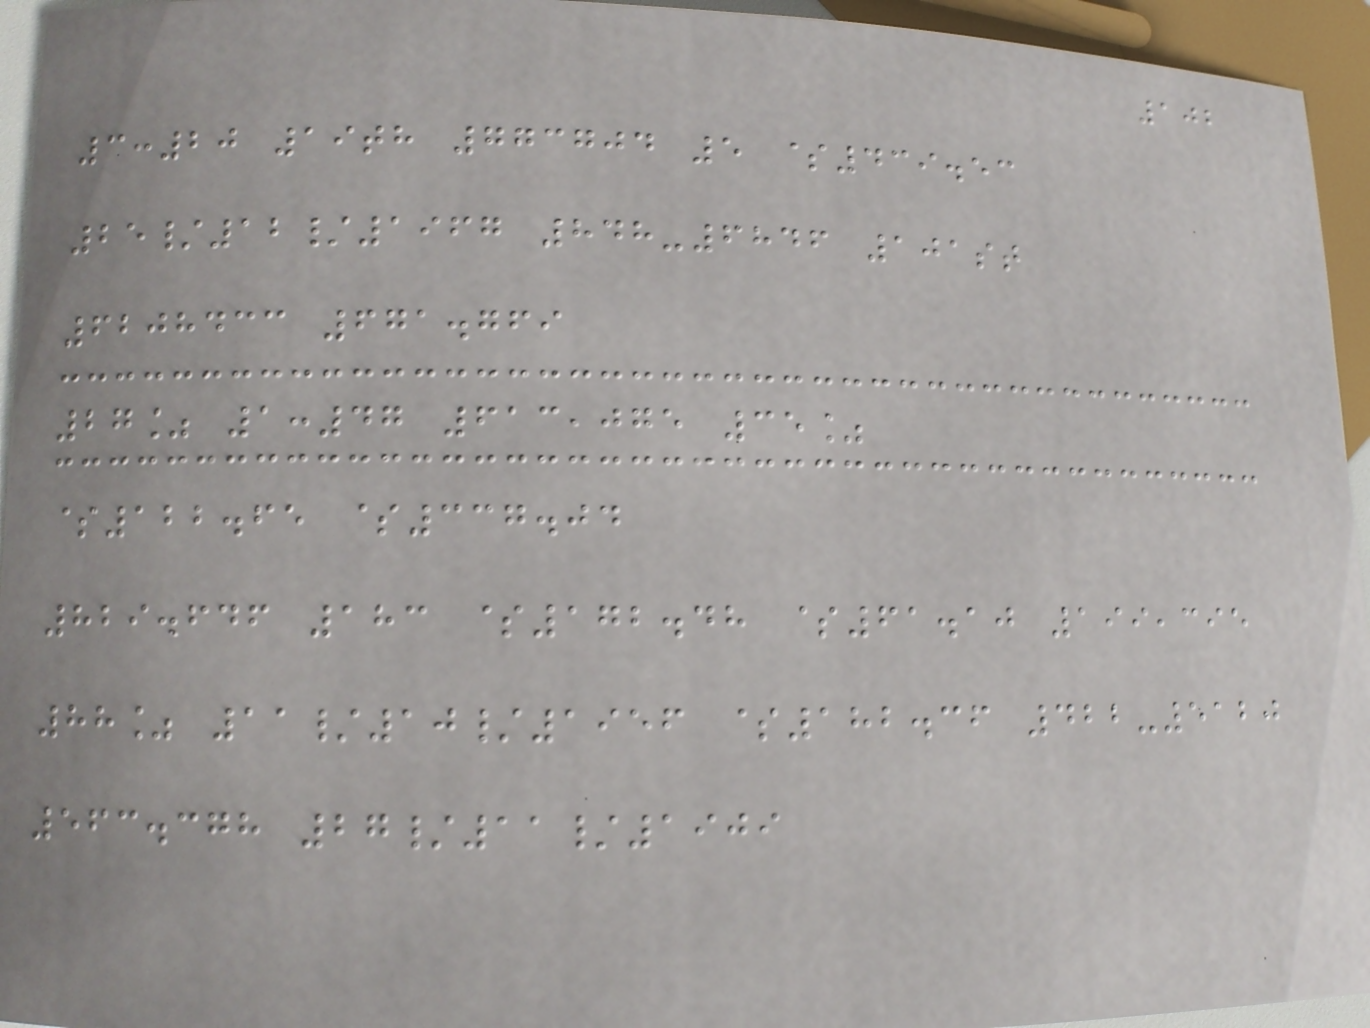102
3:20 19th 773704 5 $439.53
25/12/1967 848-6846 101st
6208433 671.769
27% 1:47 613,075 35%
$122.65 $337.04
829.646 183 $172.48 $61.10 199,395
88% 11/10/1956 $182.36 422-5120
563.378 27/11/1909
